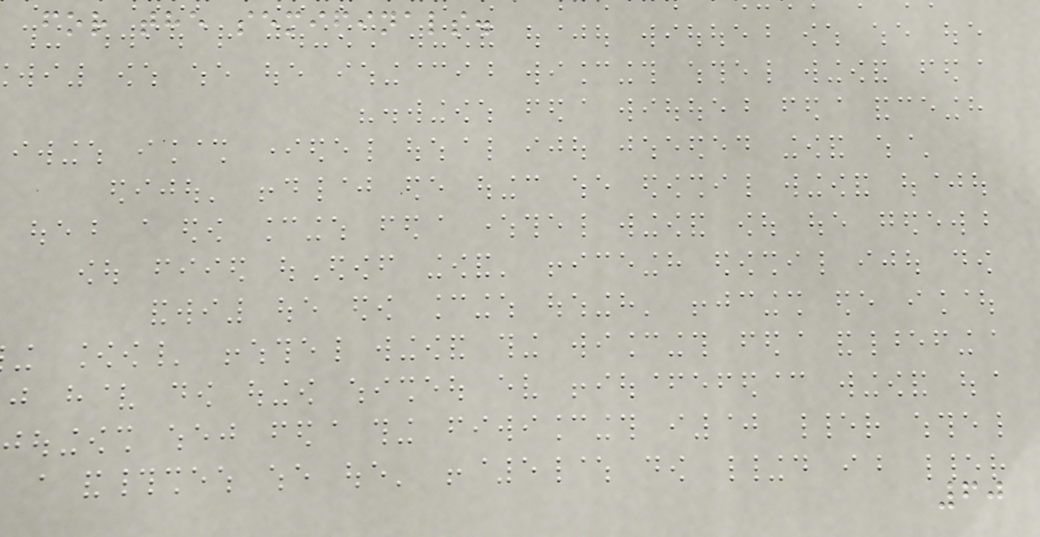for the semifinals.
60
